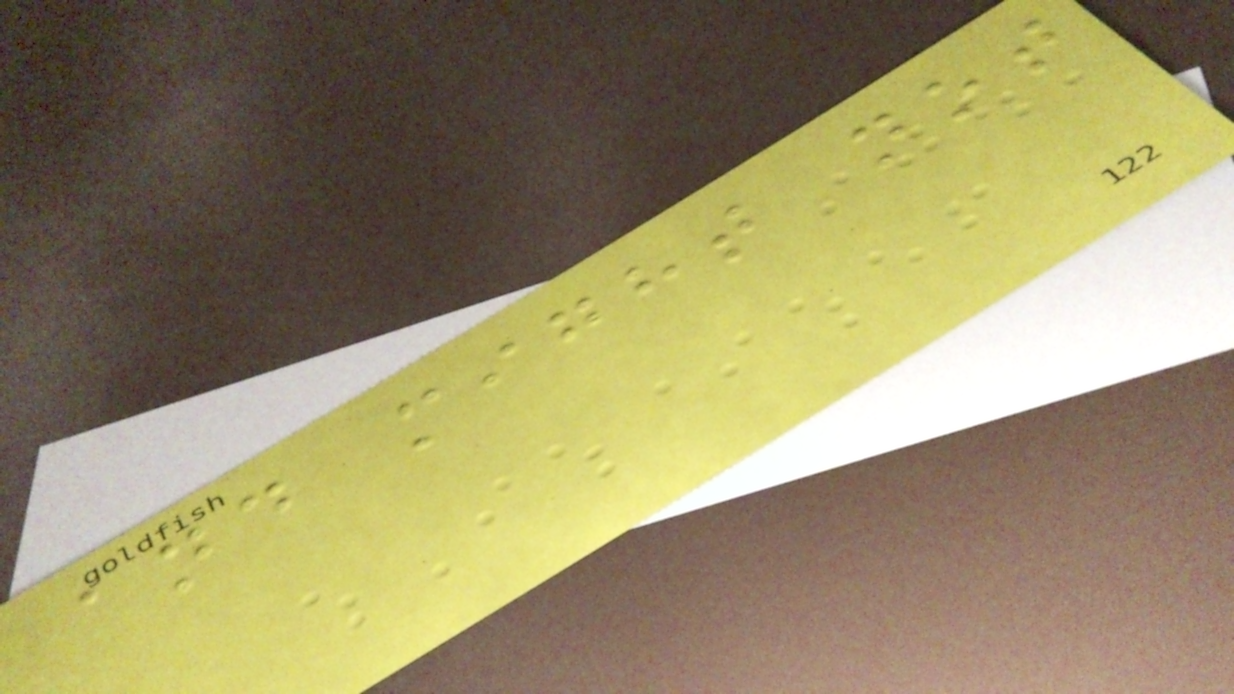and might not
